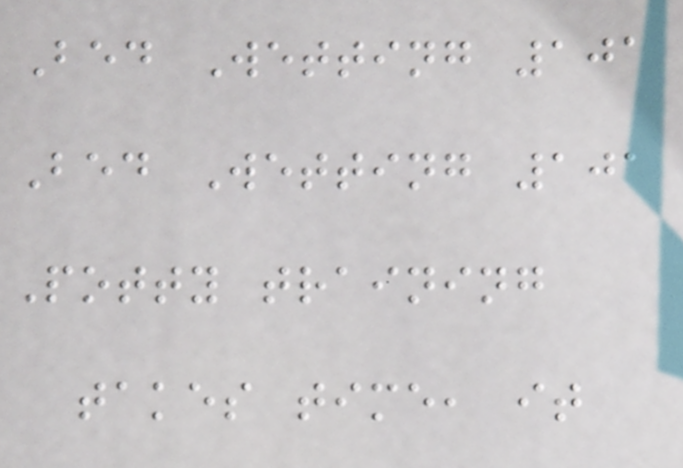Bed Wetting 101
Bed Wetting 101
Potty training
takes time, it
